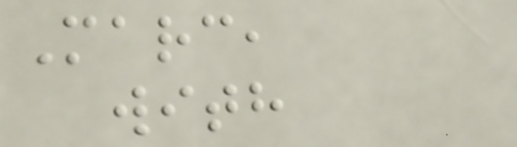Marc,
with
